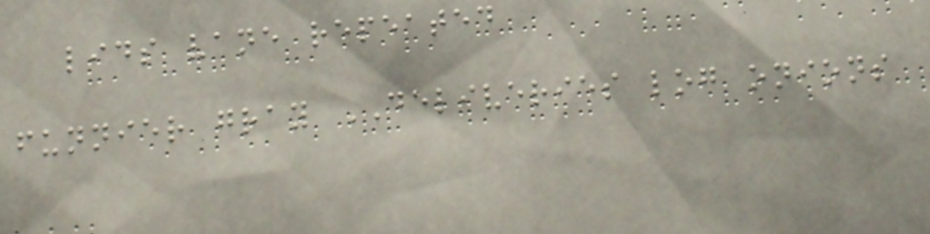lids vane repeated
funnier gray DELIVERIES log onions
